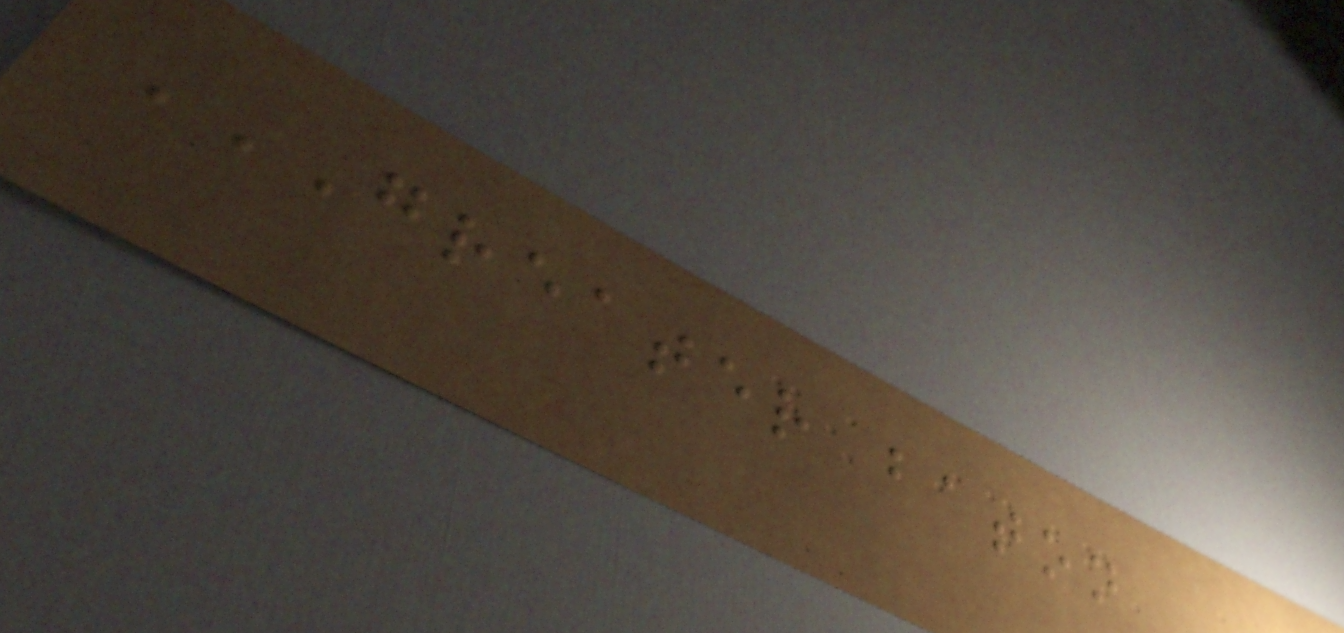GREATER BATON
